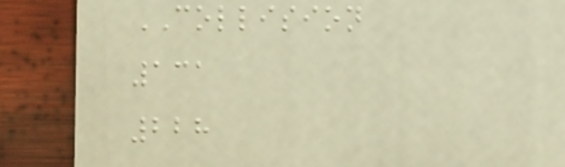COLLISION
131
228
